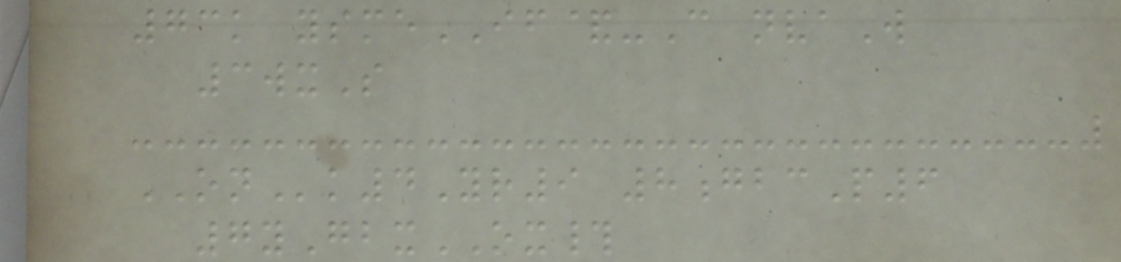73k ysmeIF&-C nvaW
3wxS
ONk4Yr9 8gbcP6
7yGbxOX#
